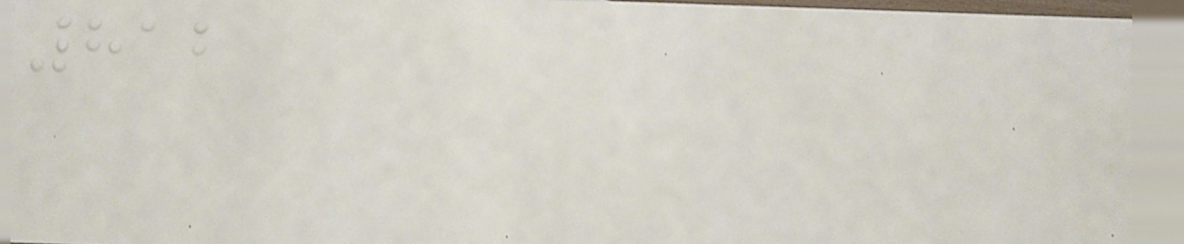812
